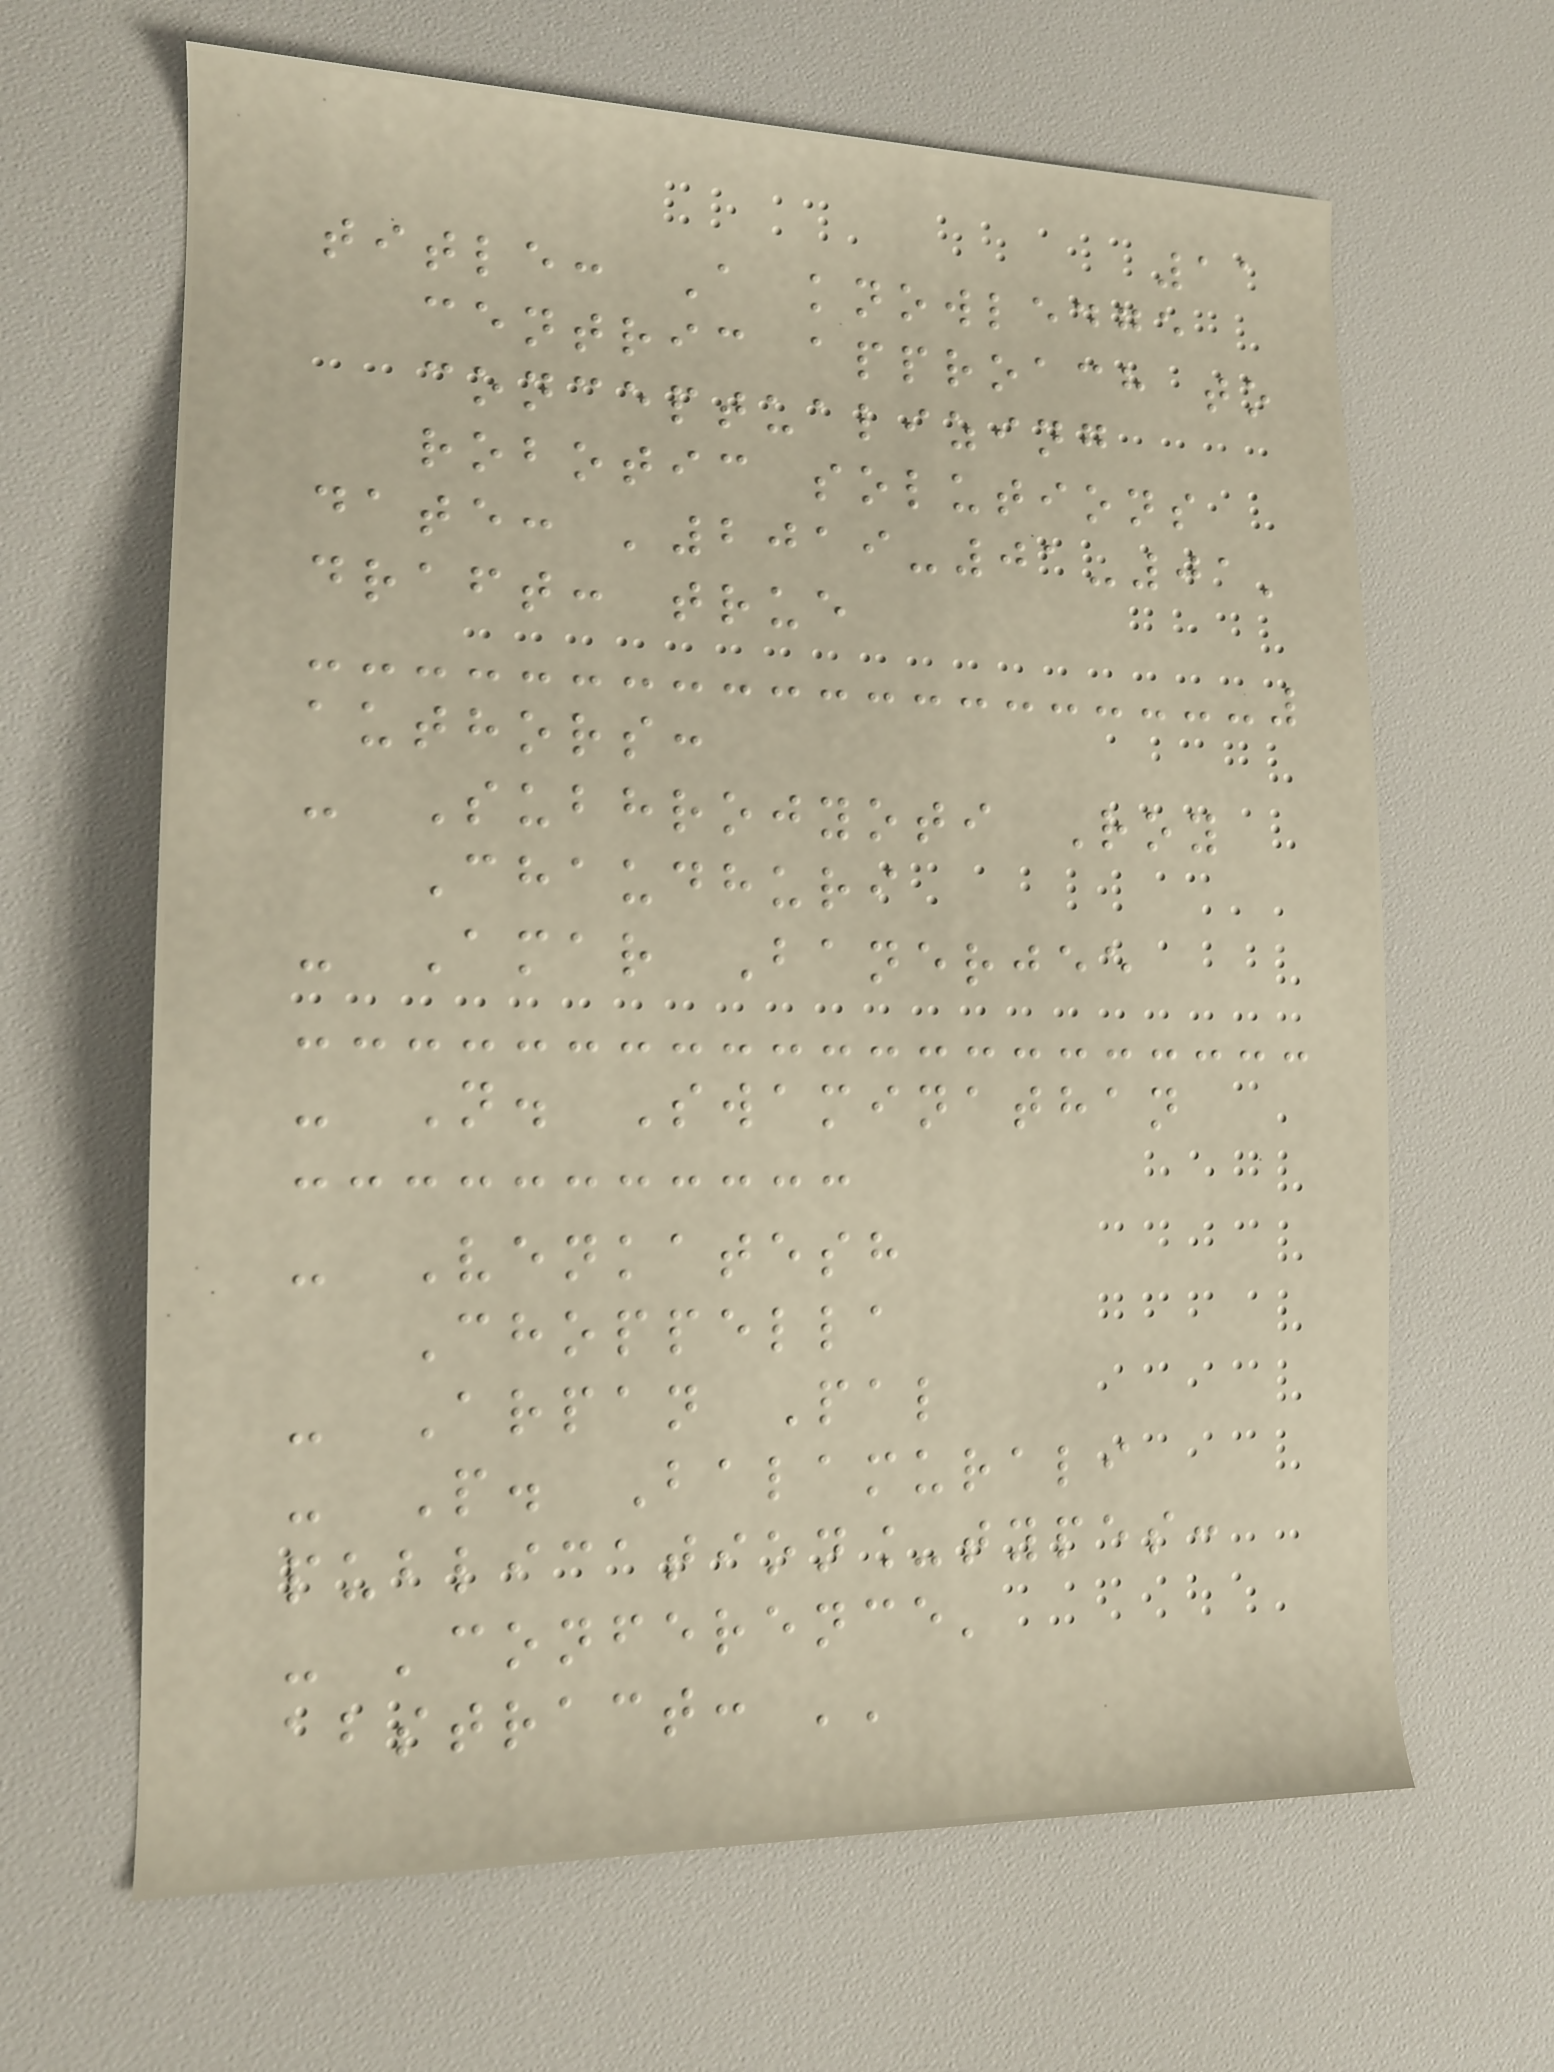11
title: A knowledge
centric approach to
conceptualizing
robotic solutions
date: '2019-01-01'
draft: true
authors:
- Subhrojyoti Roy
Chaudhuri
- Amar Banerjee
- N. Swaminathan
- Venkatesh
Choppella
- Arpan Pal
- P. Balamurali
publication_types:
- 'conference'
abstract: ''
